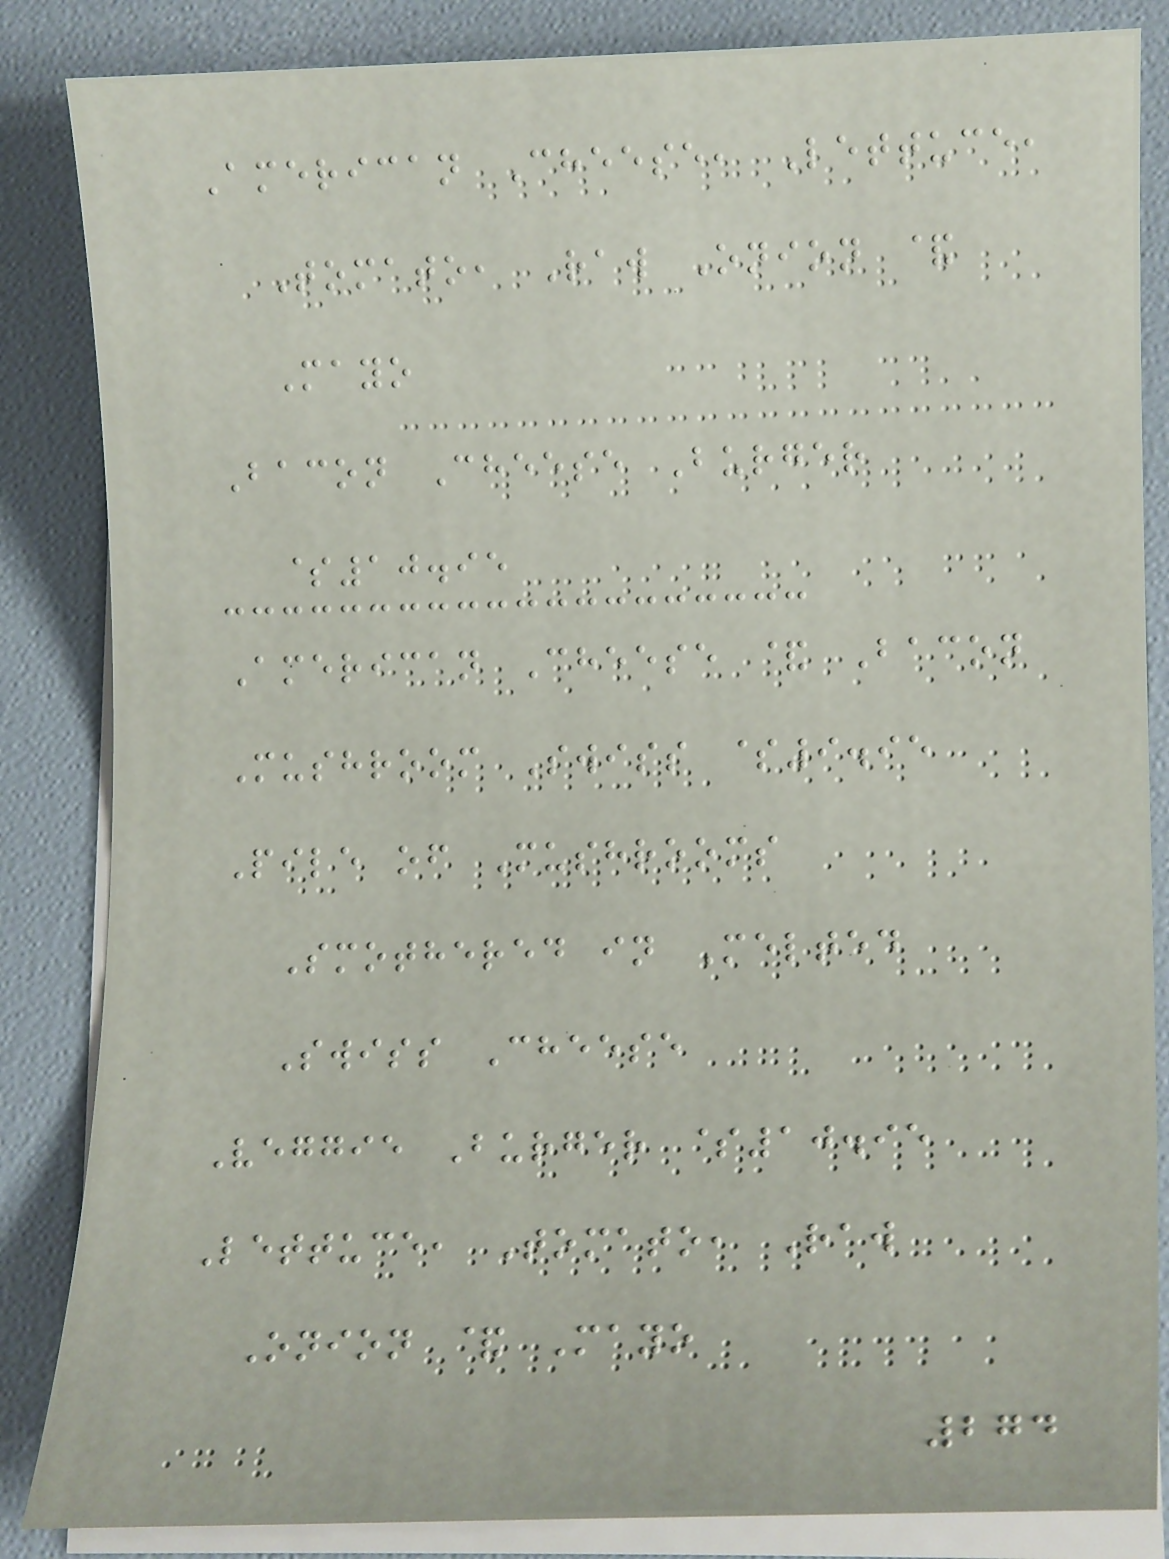American Cheese, Lettuce,
Tomato, Raw Onion &
Mayo
Bacon Cheese Burger
$10.95
American Cheese & Bacon
Mushroom Swiss $9.95
Pile of Mushrooms
Smothered in Melted
Swiss Cheese
Veggie Burger $10.95
Lettuce, Tomato, Raw
Onion & Mayo
274
